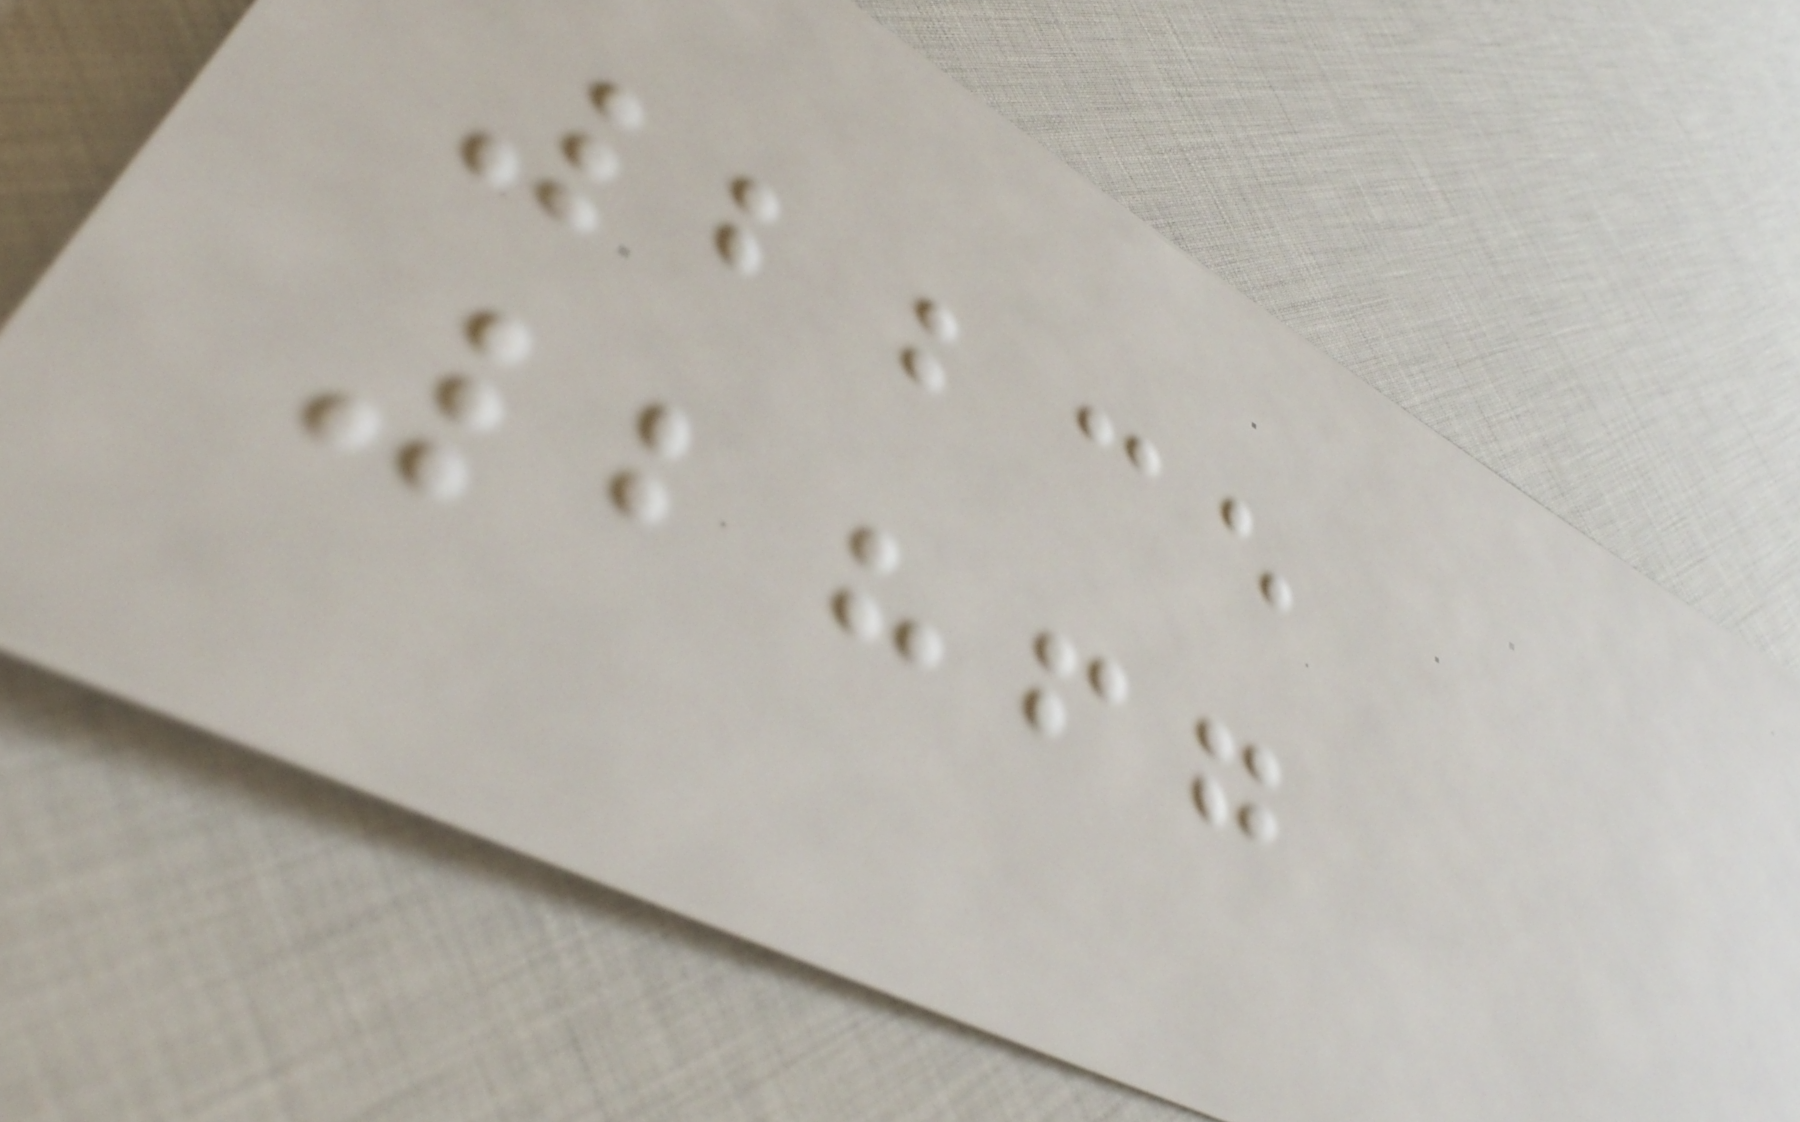2235
2867
